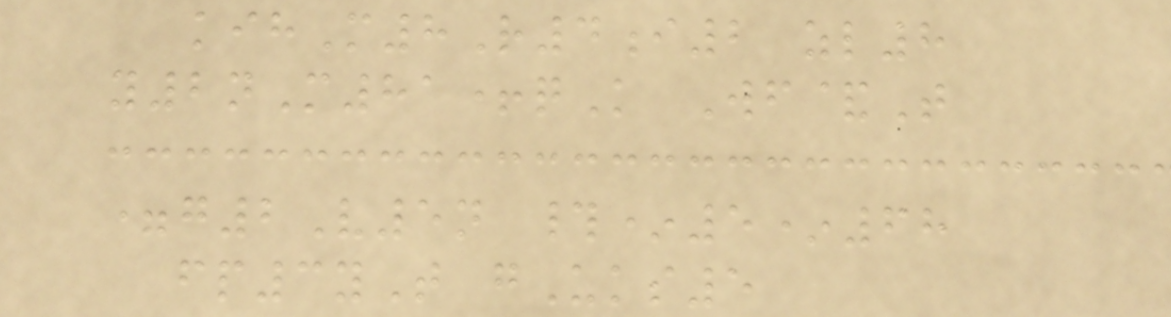kihM8R4i2 zl8
y2nM81+qK Wf&T
=g2V5n #*5*68
fp3yT gUks5
